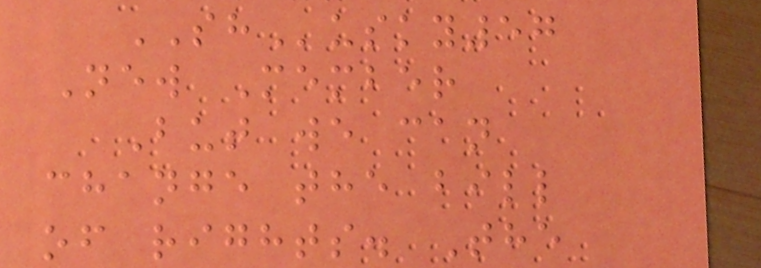SHusky57
New Member
But we can
change the bill
of rights. The
